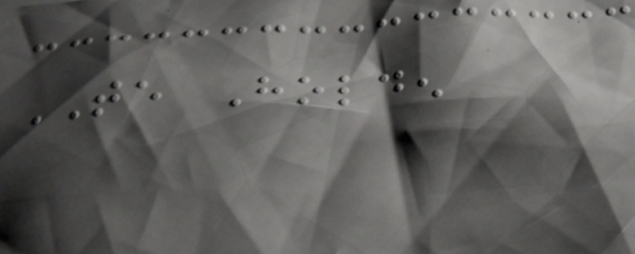TE Holden
